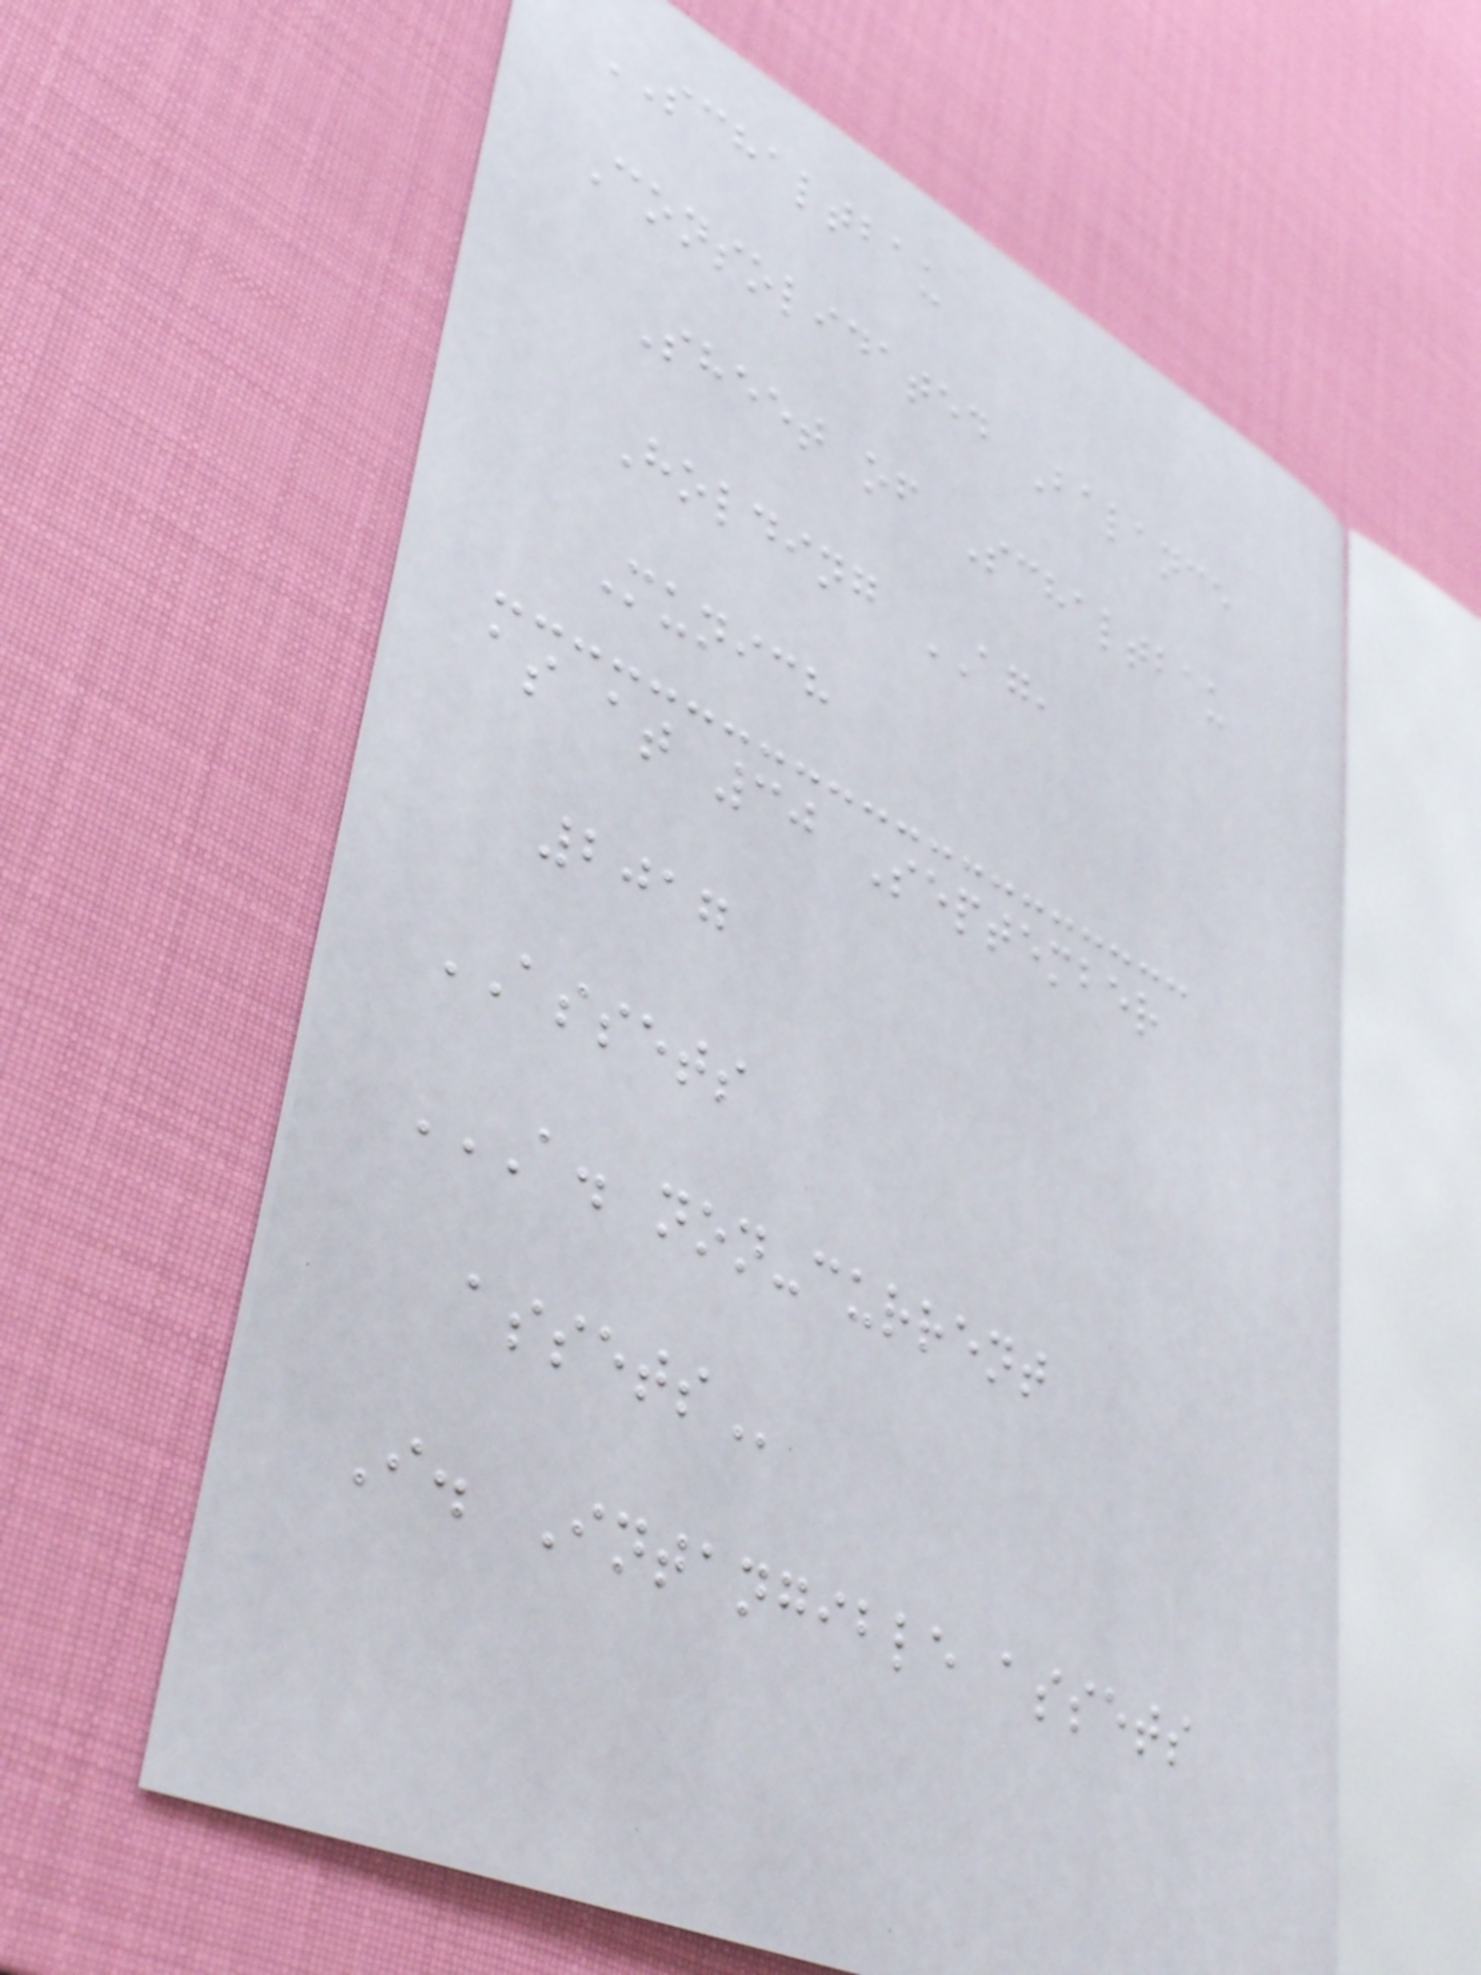SCHALTBAU
Consolidated Balance
Sheet of Schaltbau
Holding AG,
Munich
as at 30 September
2017
ASSETS
A. NON-CURRENT
ASSETS
I. Intangible assets
